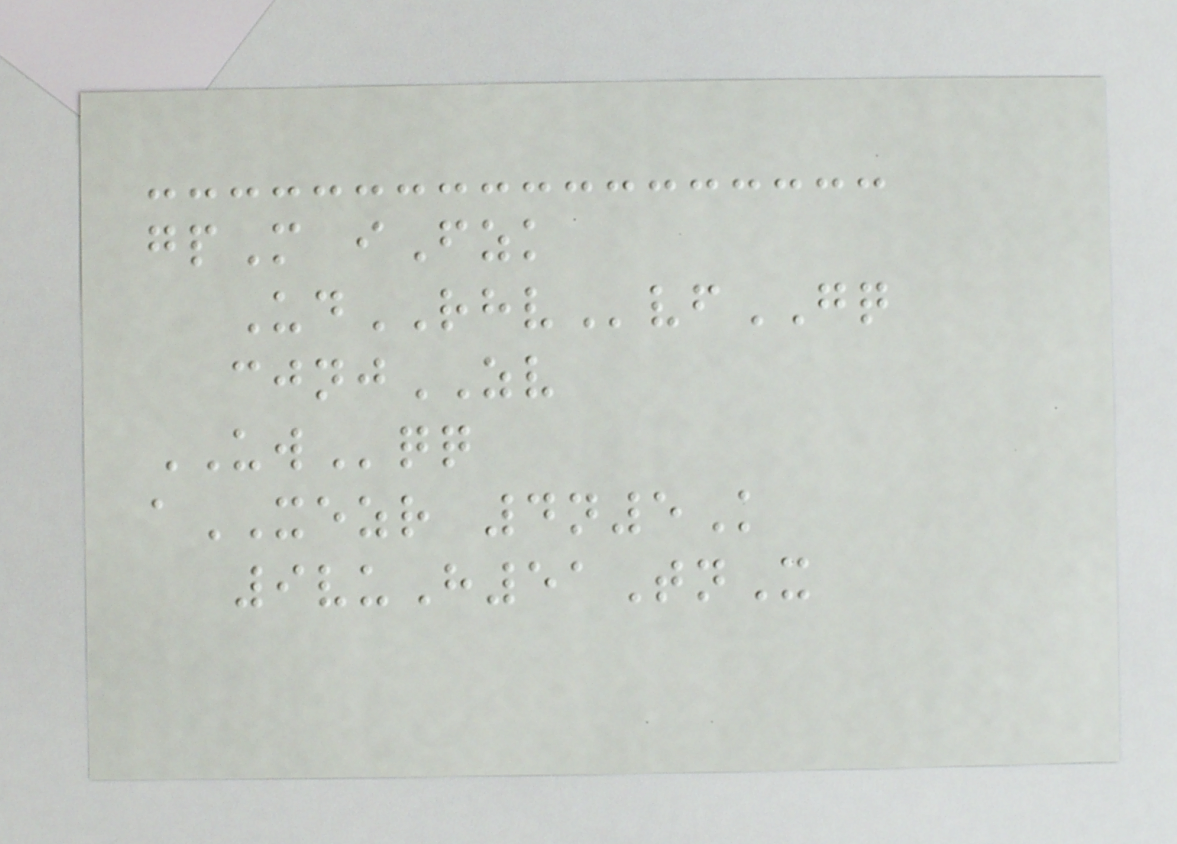gpM iFzk
UdRHVvfGQ
cjnjZV
UWqq
aXEZR 4n5K
9vuH51TnX
